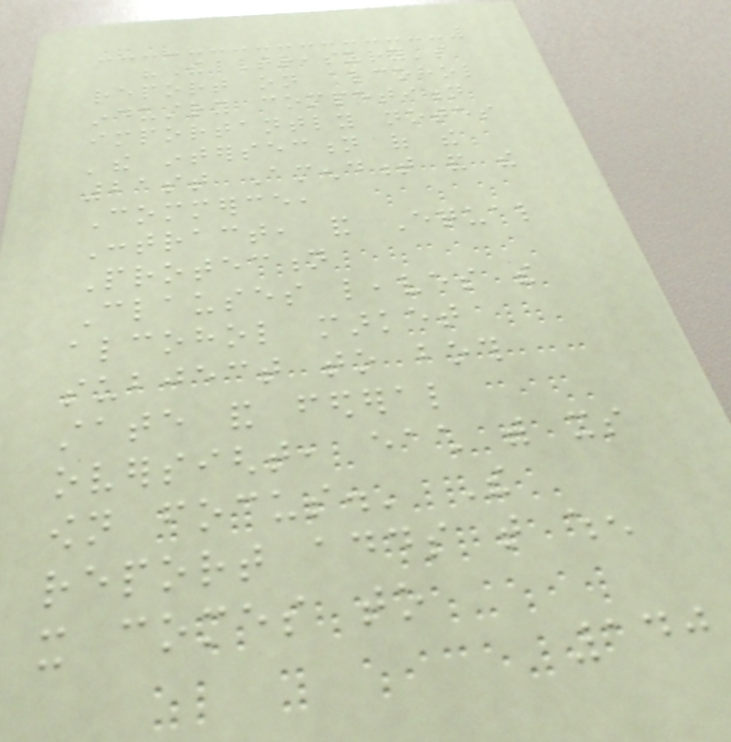"The Treasury's
report on alcohol
industry competition
importantly notes
'the intersection of the
21st Amendment and the
Commerce,
Contract, and Equal
Protection
Clauses leaves the
alcohol market
subject to both
state and federal
oversight, each with its
own focus.' The
report adds that when
it comes to
140
